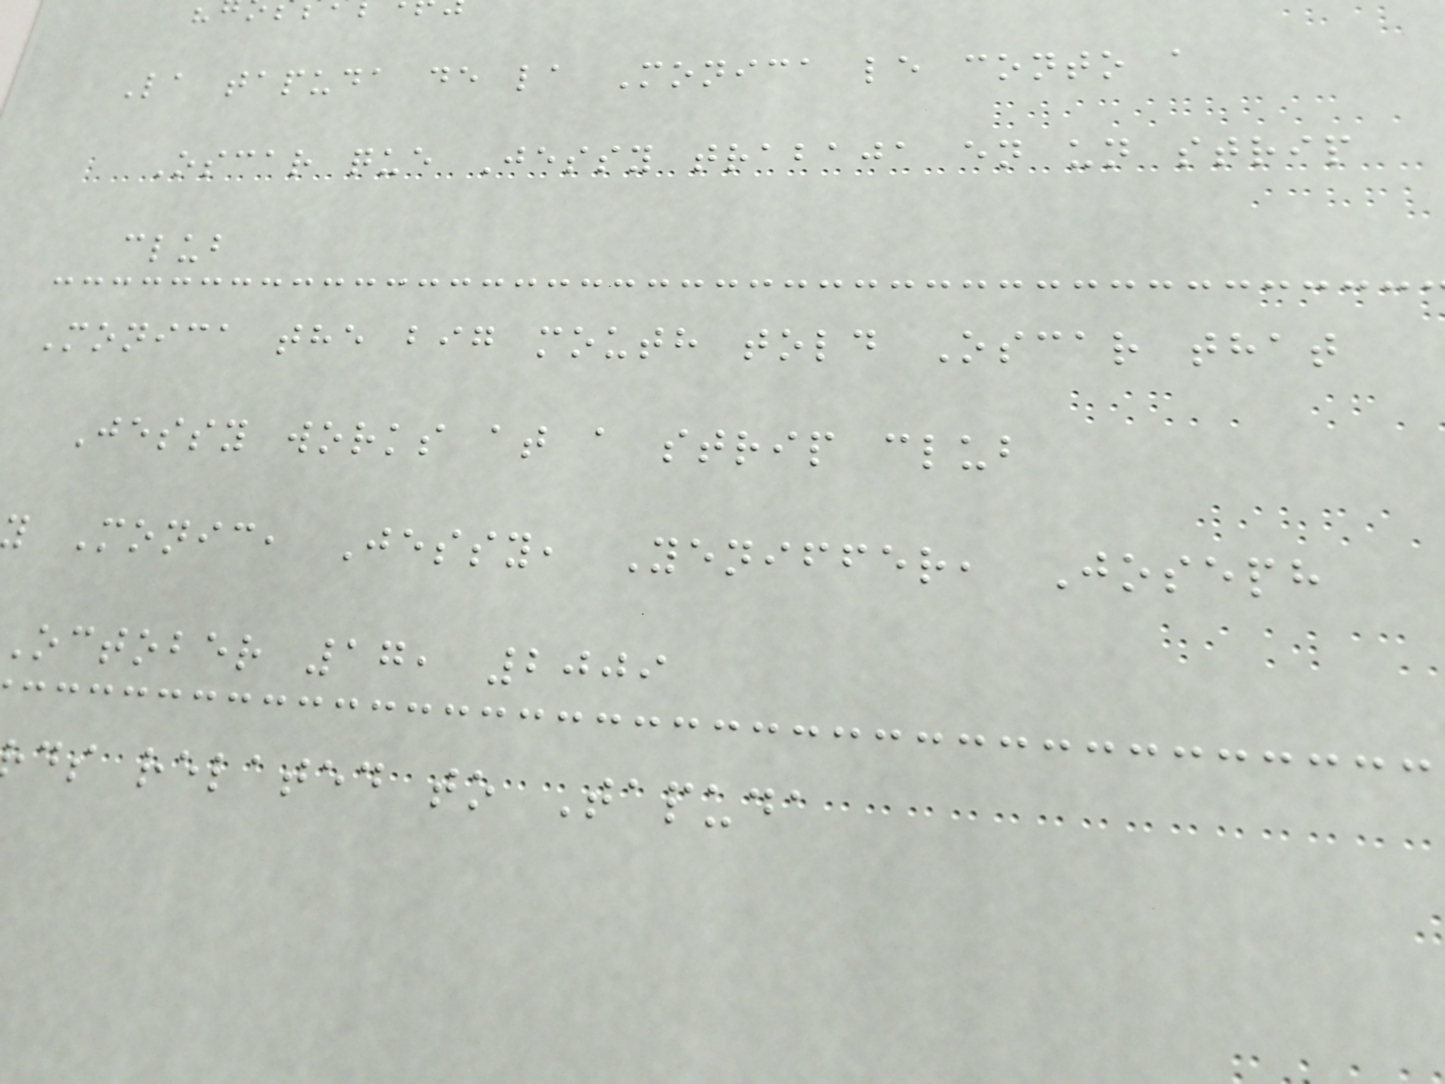La tapuda de la Monica le conto a
Oscar que Jessy trabaja en un strip
club
Monica the big mouth told Oscar that
Jessy works at a strip club
Monic, Jessy, Yeniffer, Joseph
october 17, 2009
ds related to Tapuda
